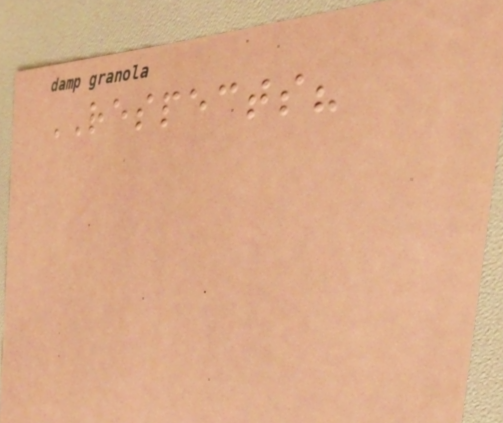RESPECTS?
